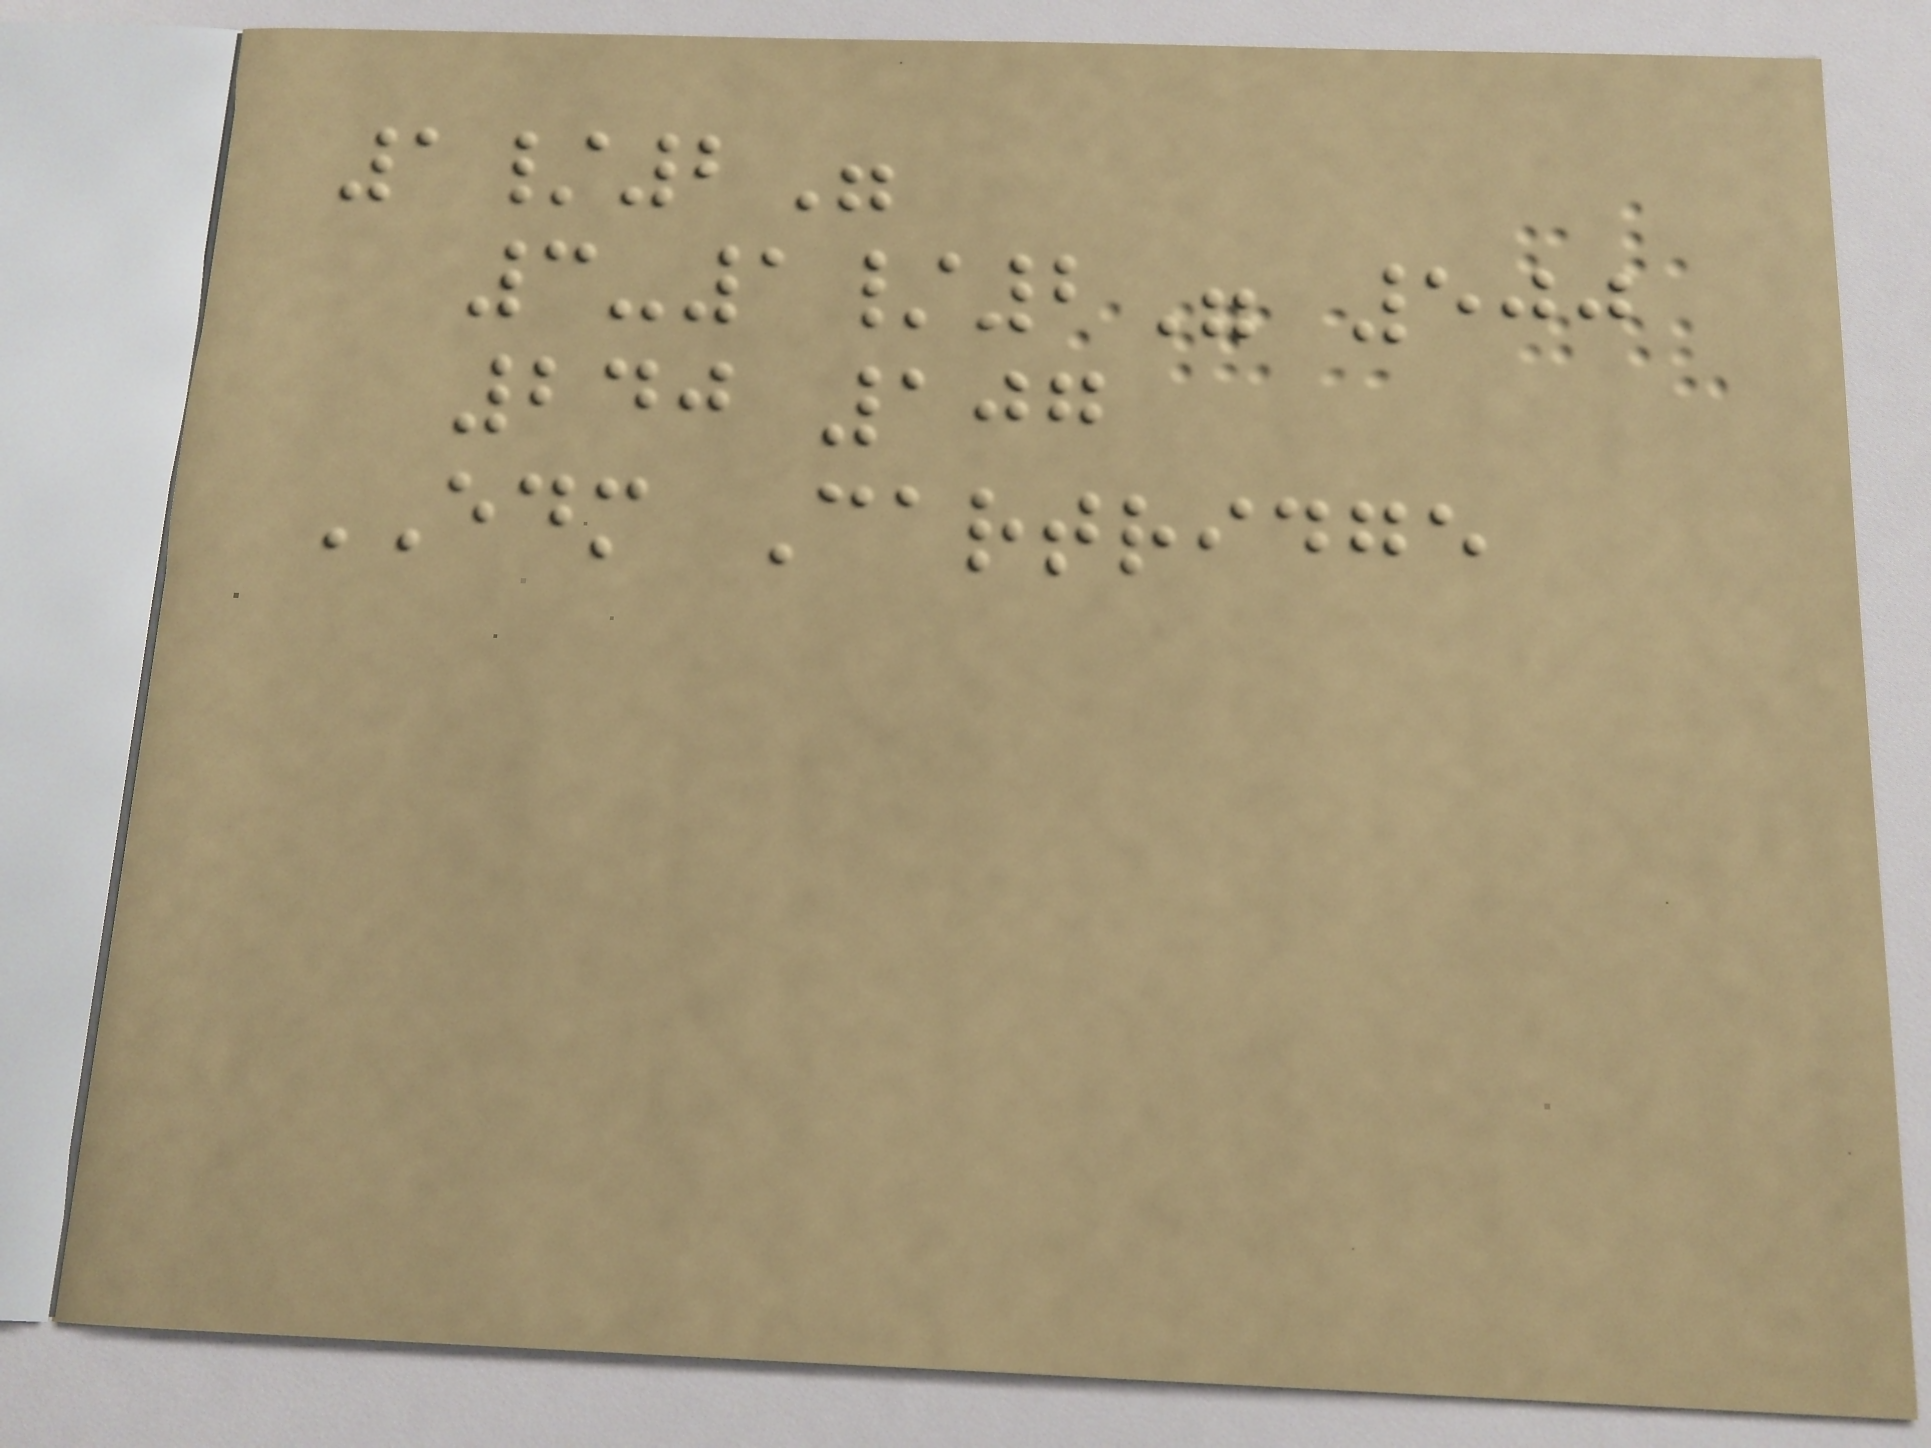1/2"
3-1/2" 500
240 107
EDM Cartridge
